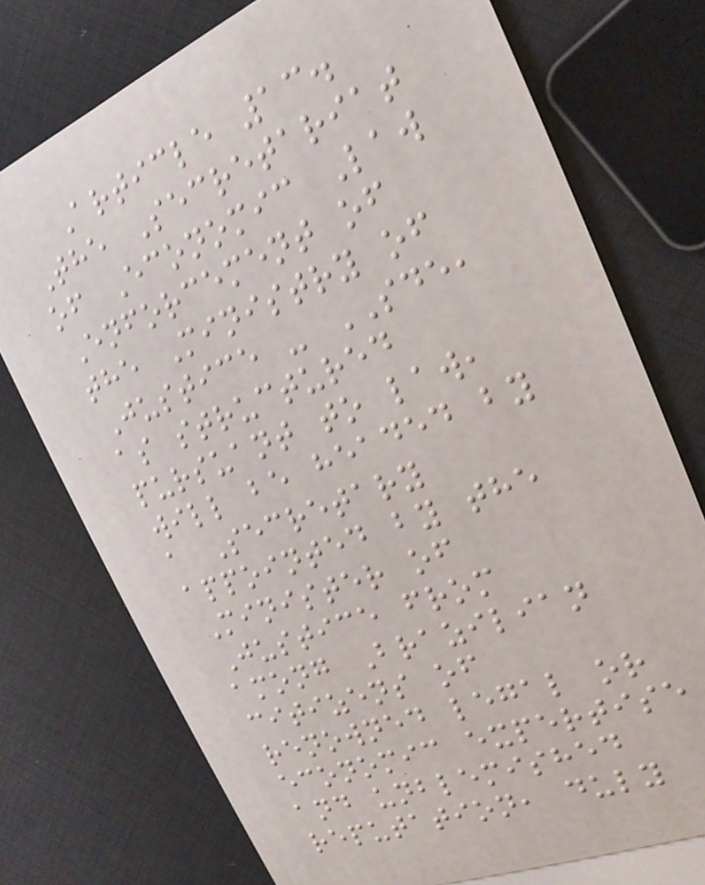Article 13.
The Secretariat
of Economic Law
Enforcement of
the Ministry of
Justice - SDE,
as structured
pursuant to law,
will be headed by
a Secretary
appointed by the
Minister of
Justice from
among Brazilian
citizens of
renowned legal or
economic expertise
and unblemished
reputation, duly
